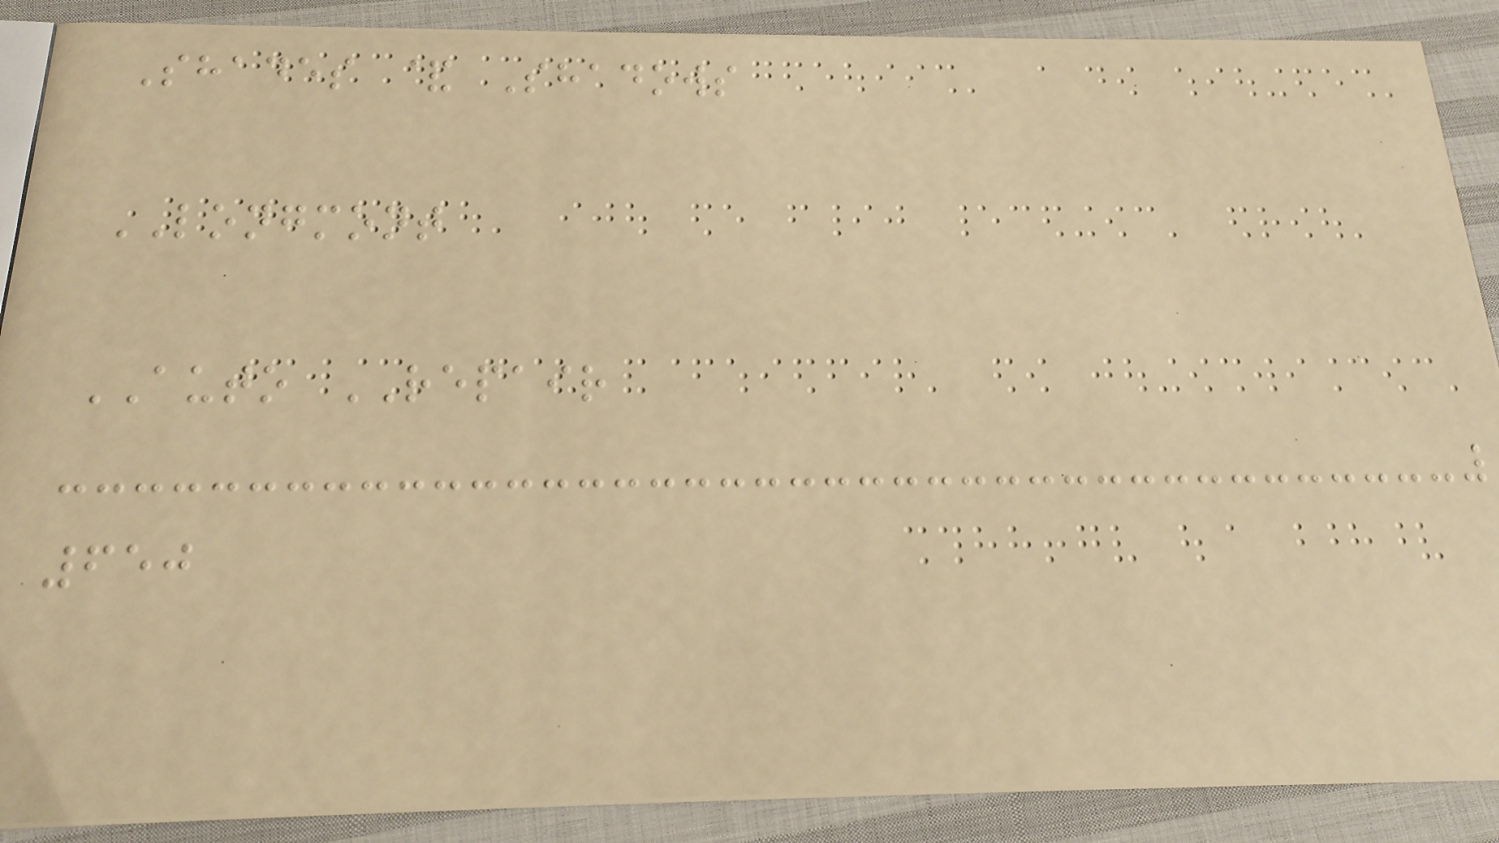Shades & Shadows
LONGMONT
AUTO REPAIR
650
